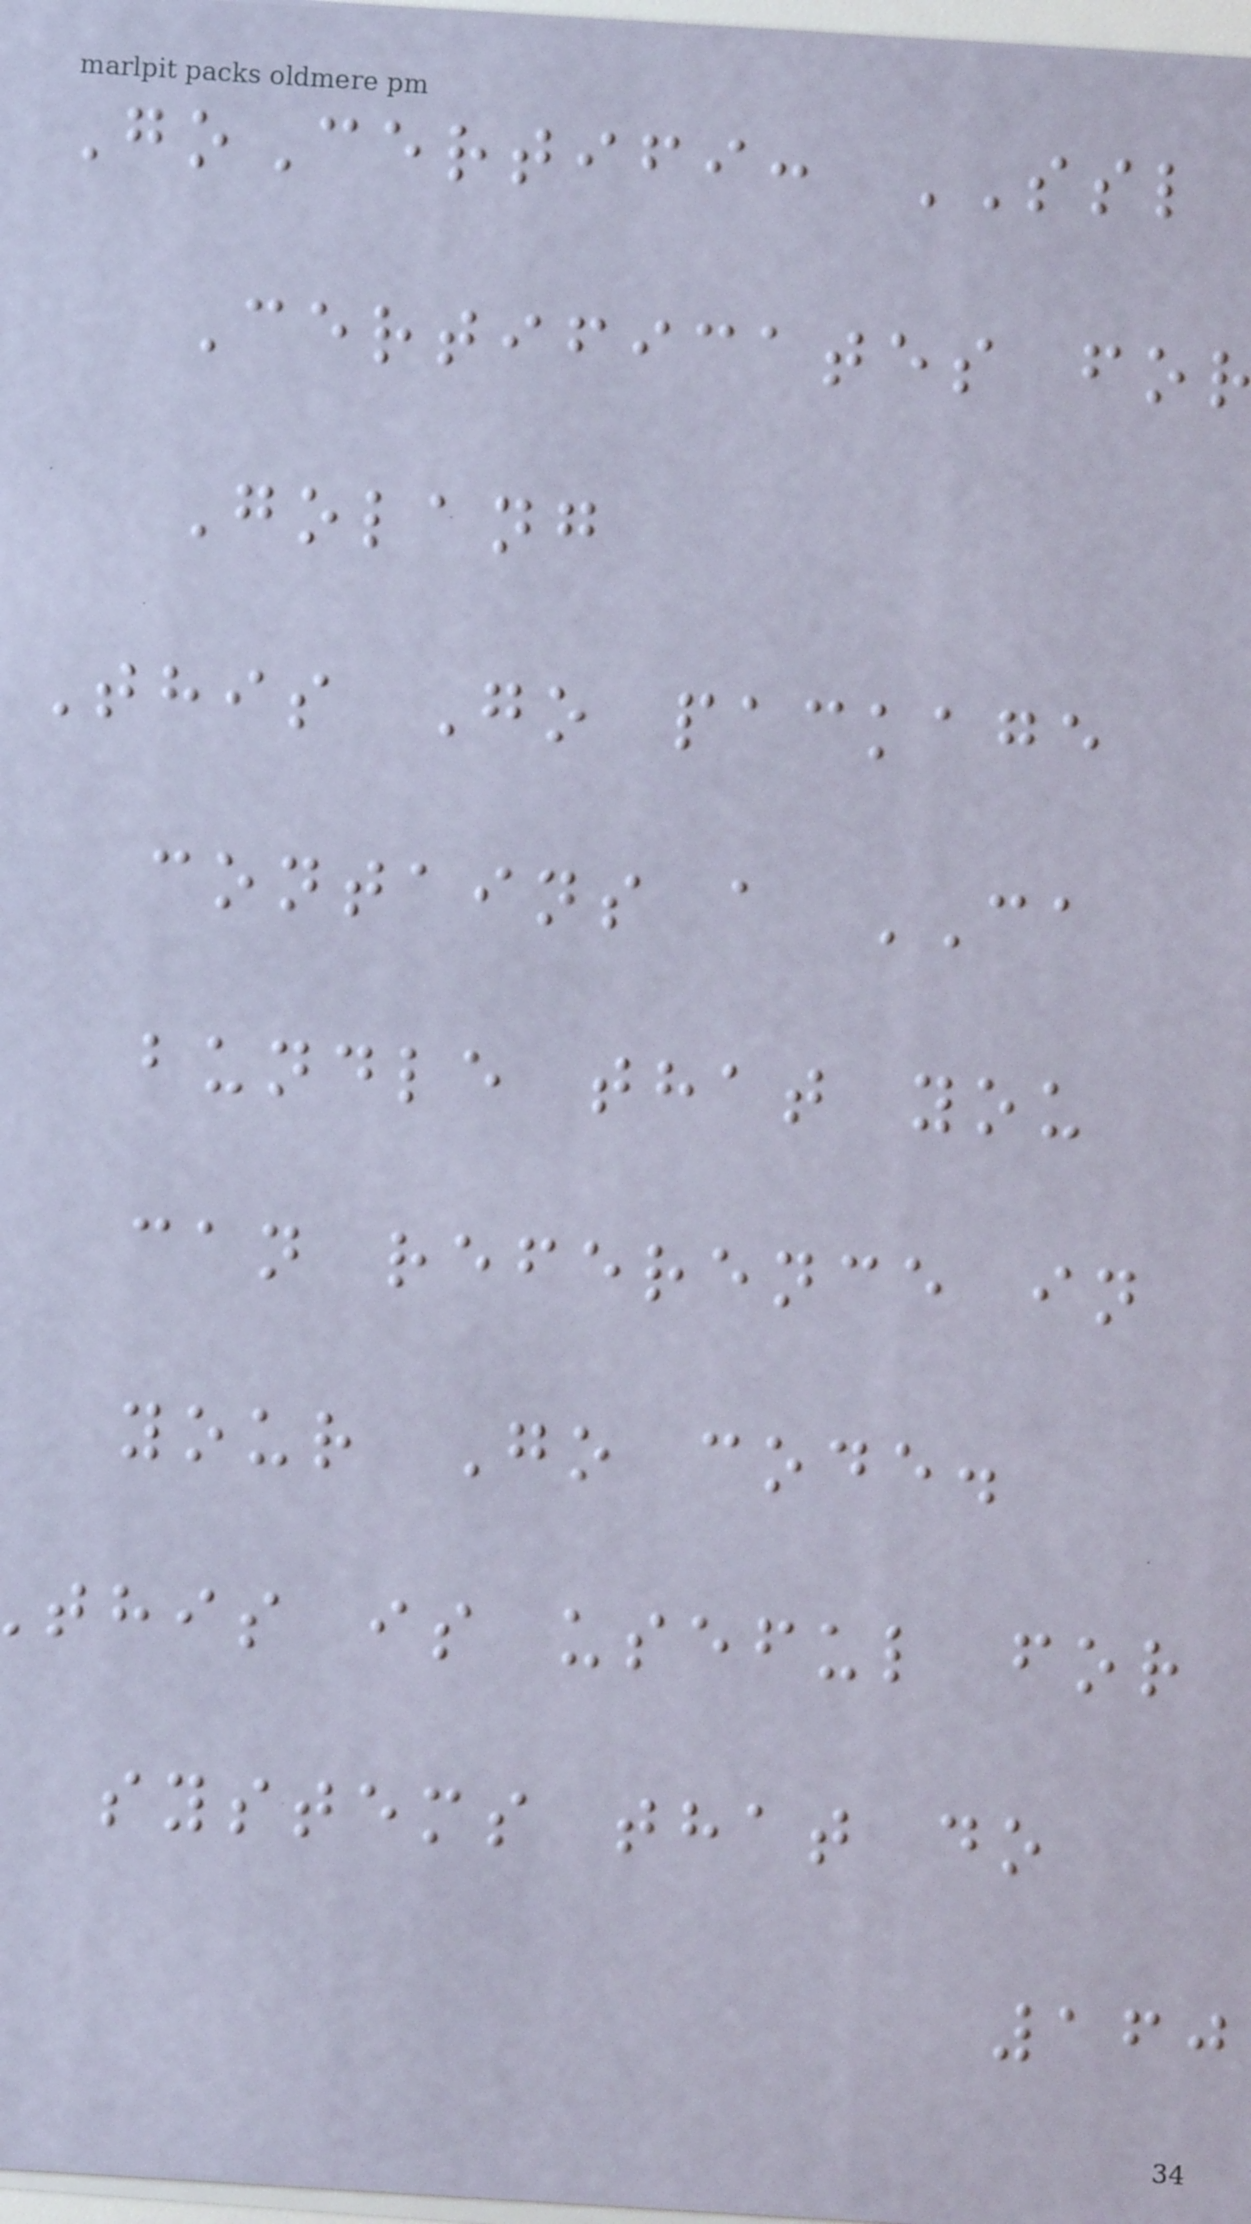GoCertifi: SSL
Certificates for
Golang
This Go package
contains a CA
bundle that you
can reference in
your Go code.
this is useful for
systems that do
160
